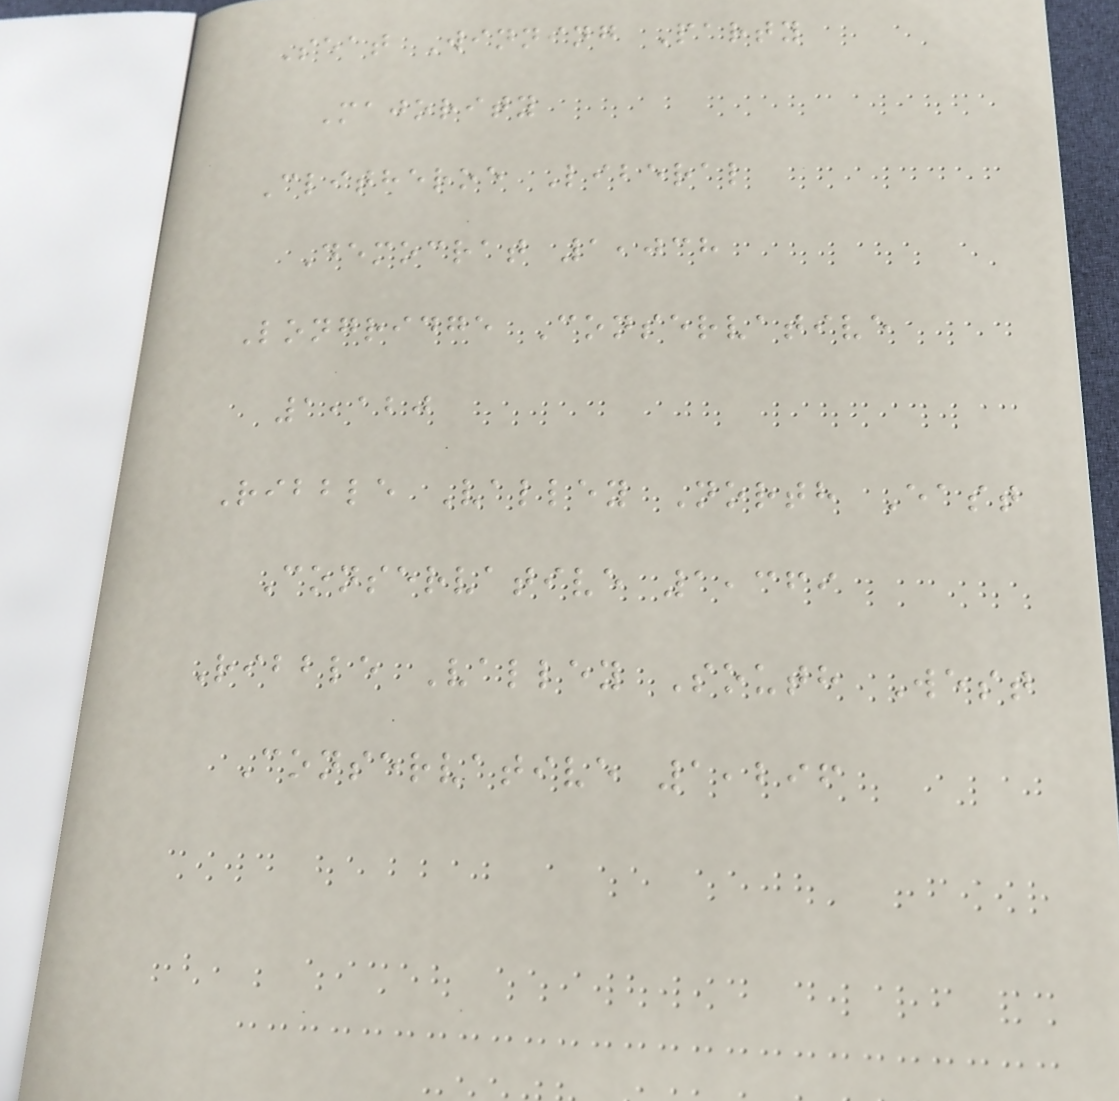Seat Winning Party
Majority
Clitheroe Liberal
Democrat 1,038
Longridge Conservative
1,120
Ribble Valley North East
Conservative 1,369
Ribble Valley South West
Conservative 1,296
